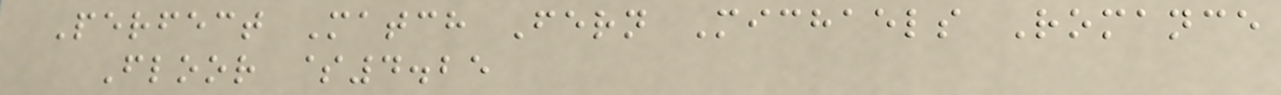Perfect Match Fern Michaels Romance
Floor $4.25
